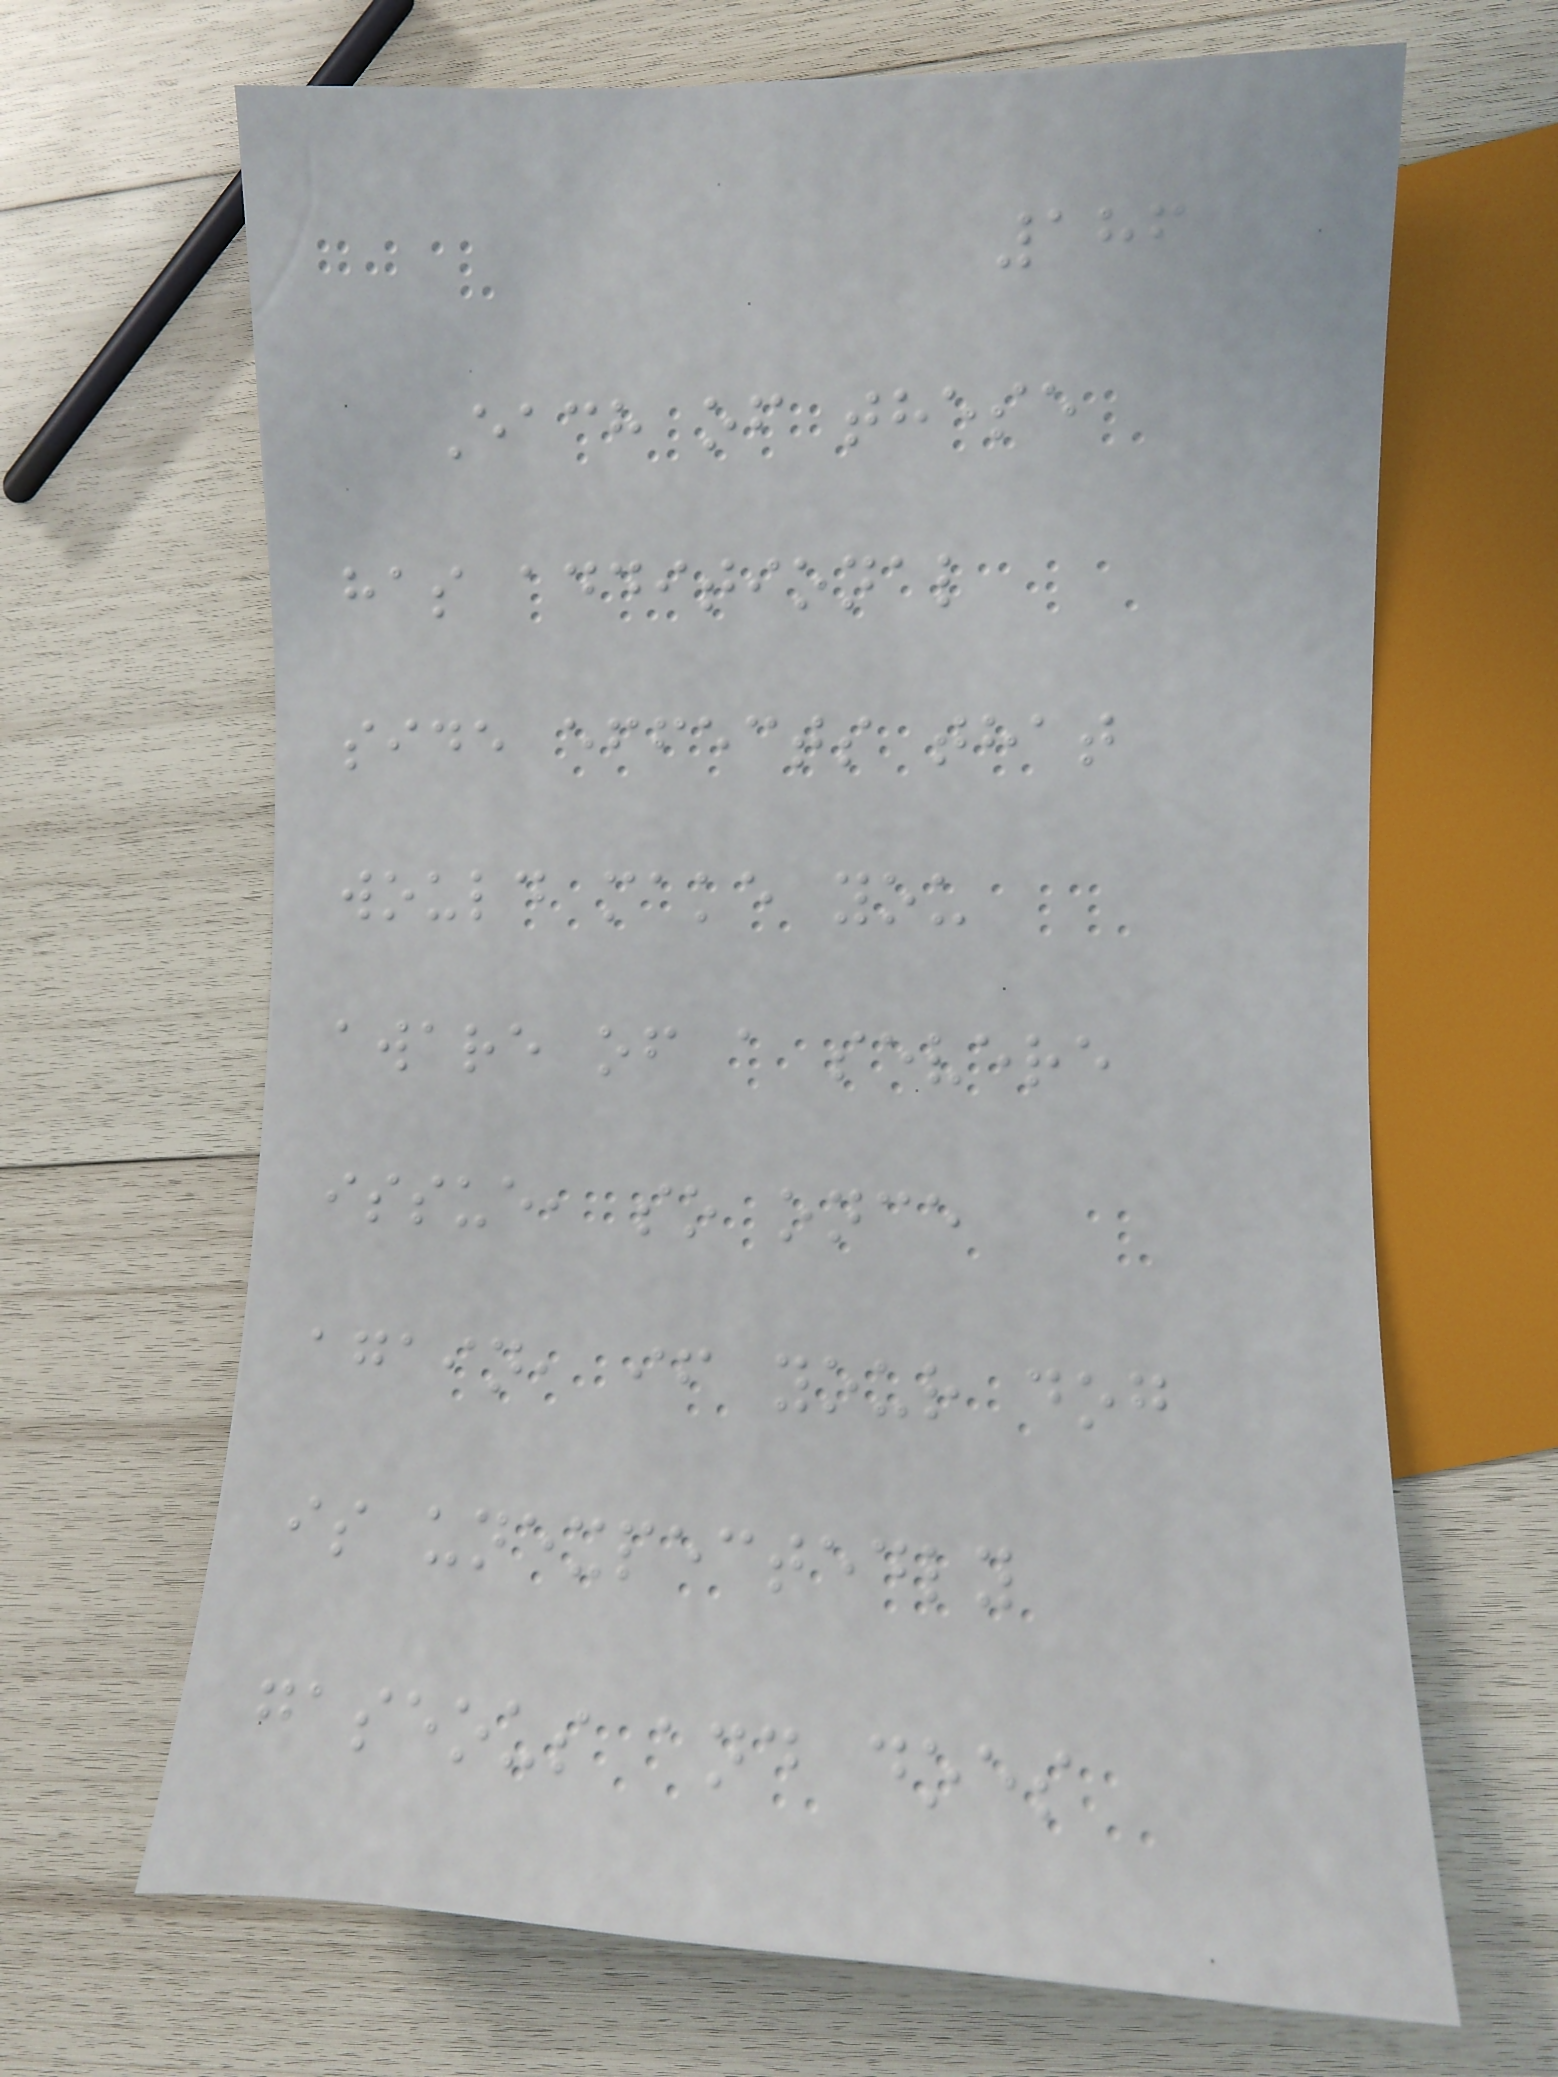186
Each of these
has additional
side effects that
would make you
aware of a severe
issue, so once
again, if your dog
is unexpectedly
gaseous and does
